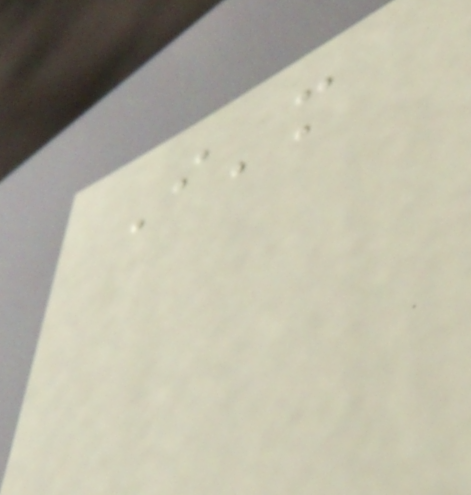I'm
